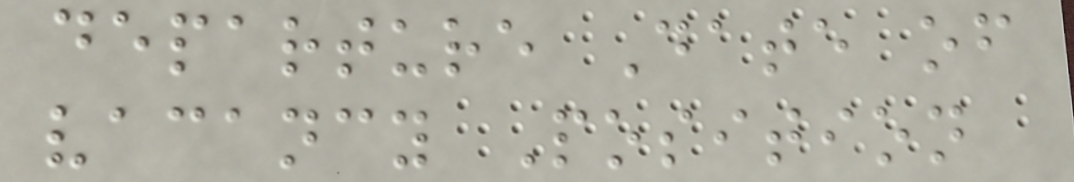departure Date of
vacancy Position
